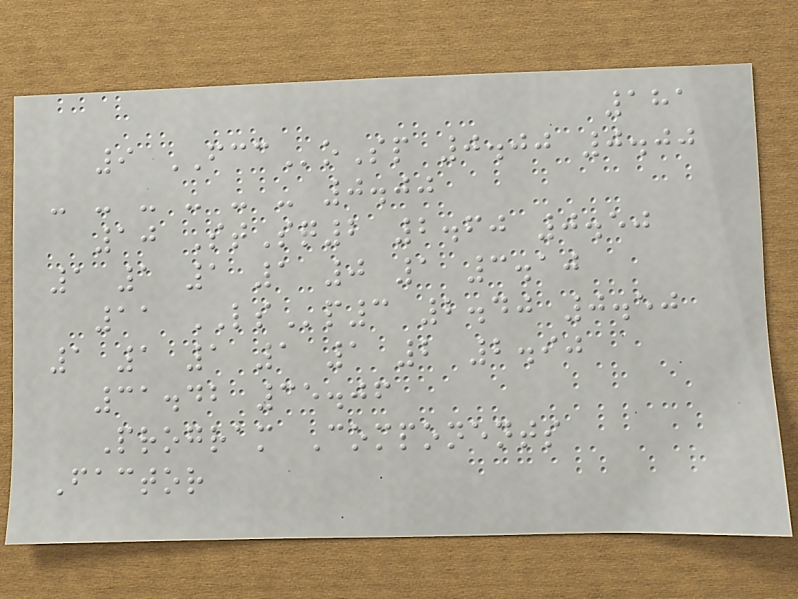181
9 FCCoSp 0.00 0.00
- - - - - - 0.00
10 StSq2 2.60 0.50
1 1 1 1 0 1 3.10
11 LSp3 2.40 0.50
1 1 1 1 1 2 2.90
31.42 35.06
Program Components
Factor
